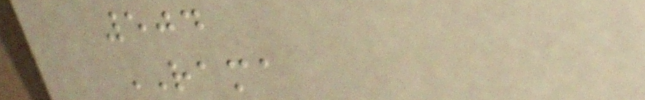504
RAMA
